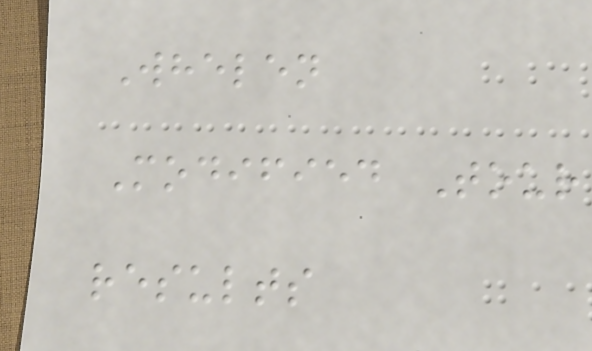Whelen
Modified Tour
results
